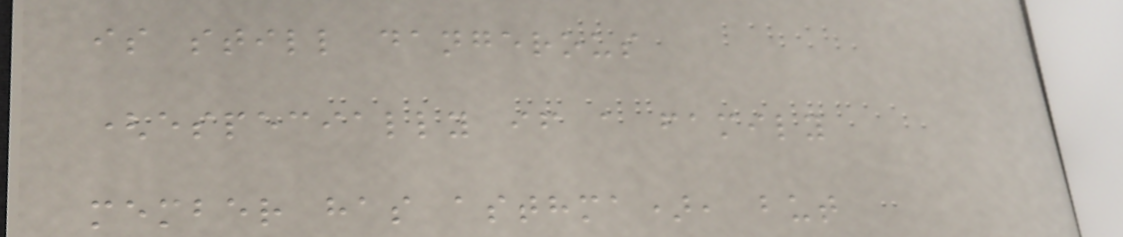is still dangerous
(especially if a family
member has asthma), but
